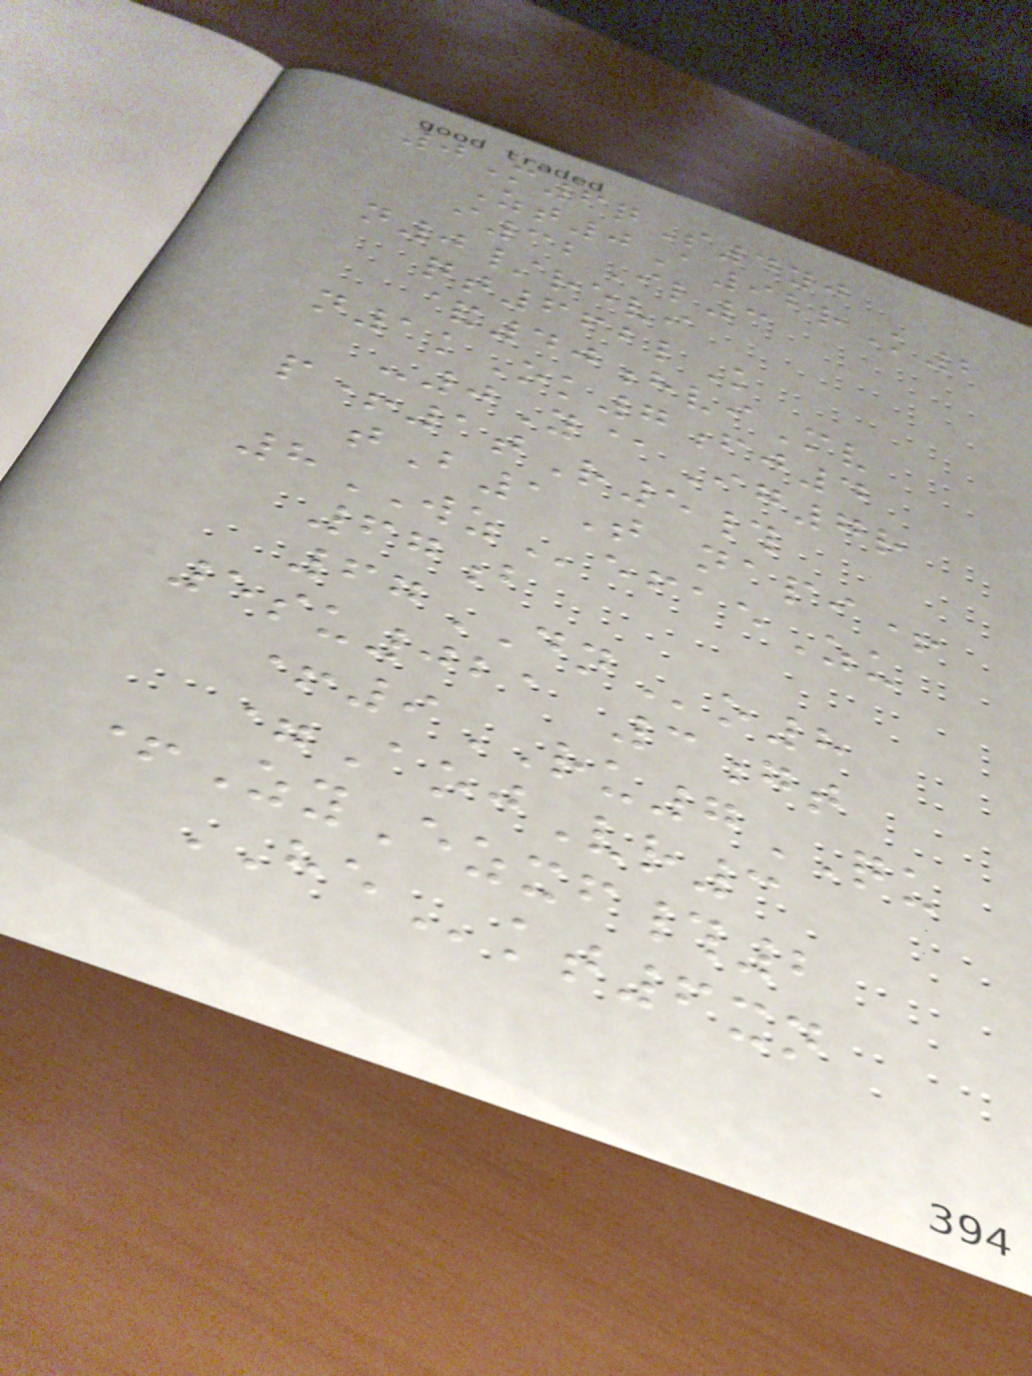0M6qS4yj
Zt0A92rK2
i32Il3
n0/revi
qt662lK
&40hviMv
n1kOk7fj4
-0Y@Ig7r
p+1tR5#
tB1T napi+
8WZefaeZu
67b
67DNo8
5su021 3gt
+9RU7QU
=AojVr3
+ZyEzxf#2
HEkt6xn
